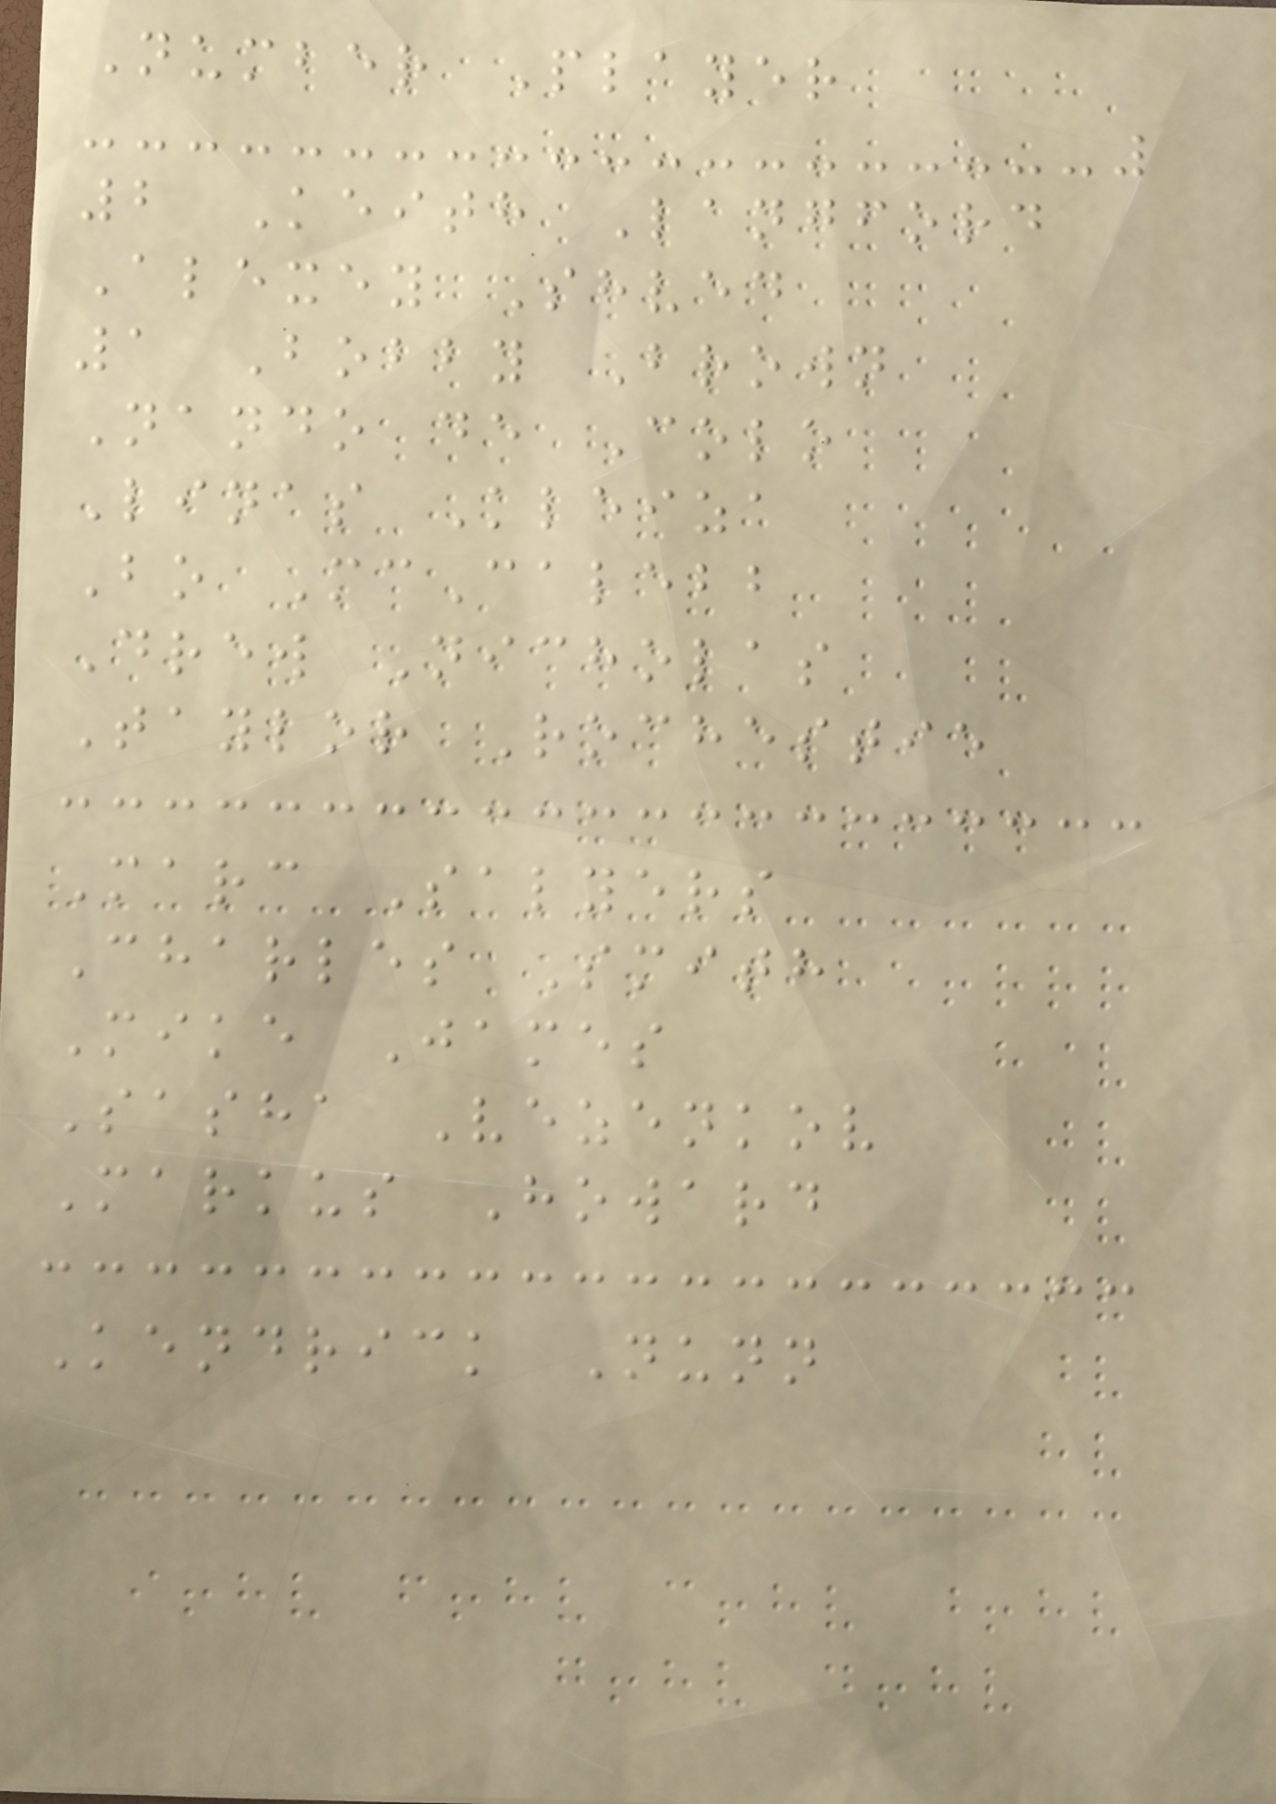Number Player
2 Keith Langford
Alexey Shved
1 Bobby Brown
Nando de Colo
Linas Kleiza
Bo McCalebb
Drew Nicholas
Taylor Rochestie
Marc Salyers
Charles Smith
Mike James
Sasha Vezenkov
Markus Howard
Kendrick Nunn
